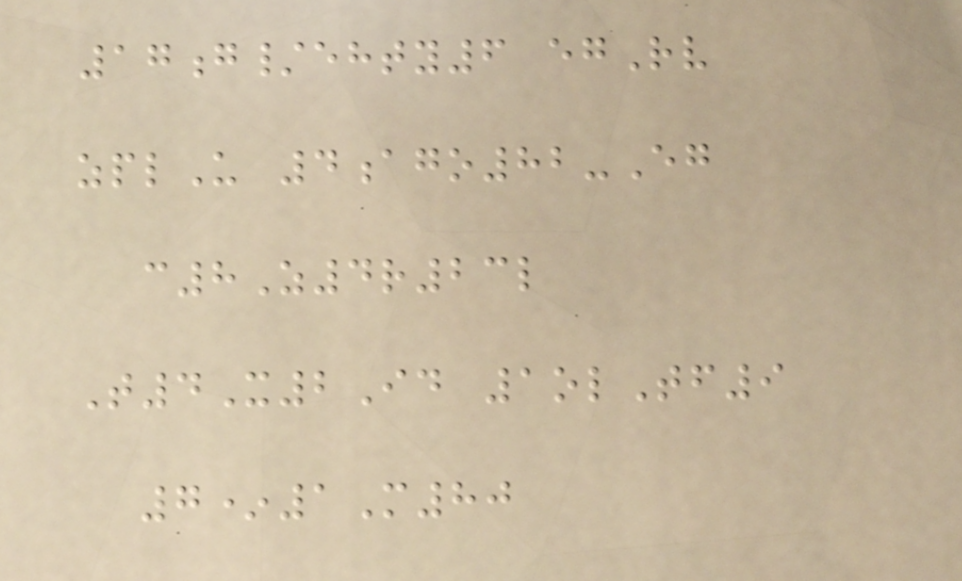17g/ehty6 egRv
zplU 4ago82-Eg
c8Z4r23l
T4X2Id 1olTf9
7*1M80
